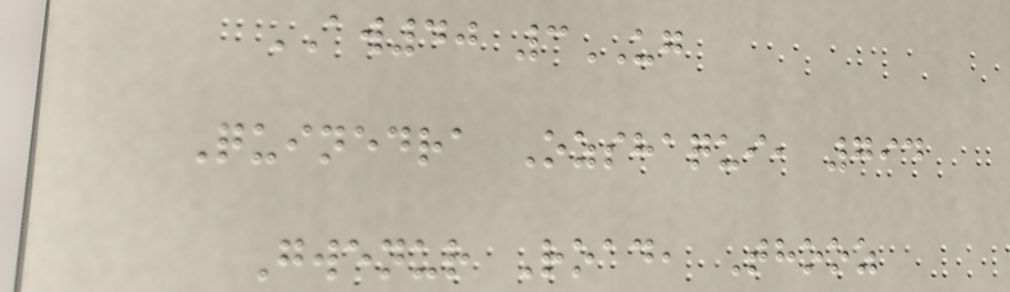AW40 3UG
Quinedra Ozshaqui, 794
Gwenur Road, Thooz
